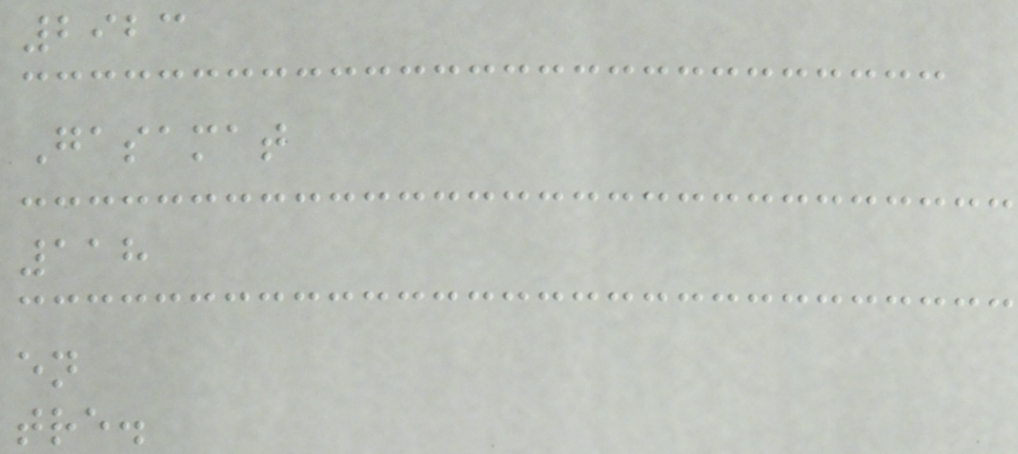2923
Gasamat
118
en
tre.
